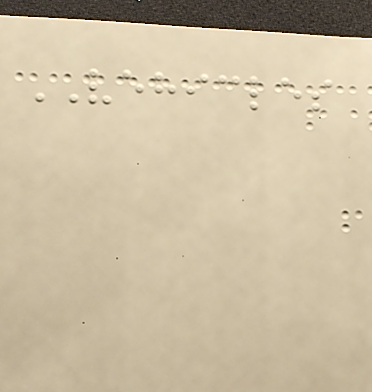VEHICLES
